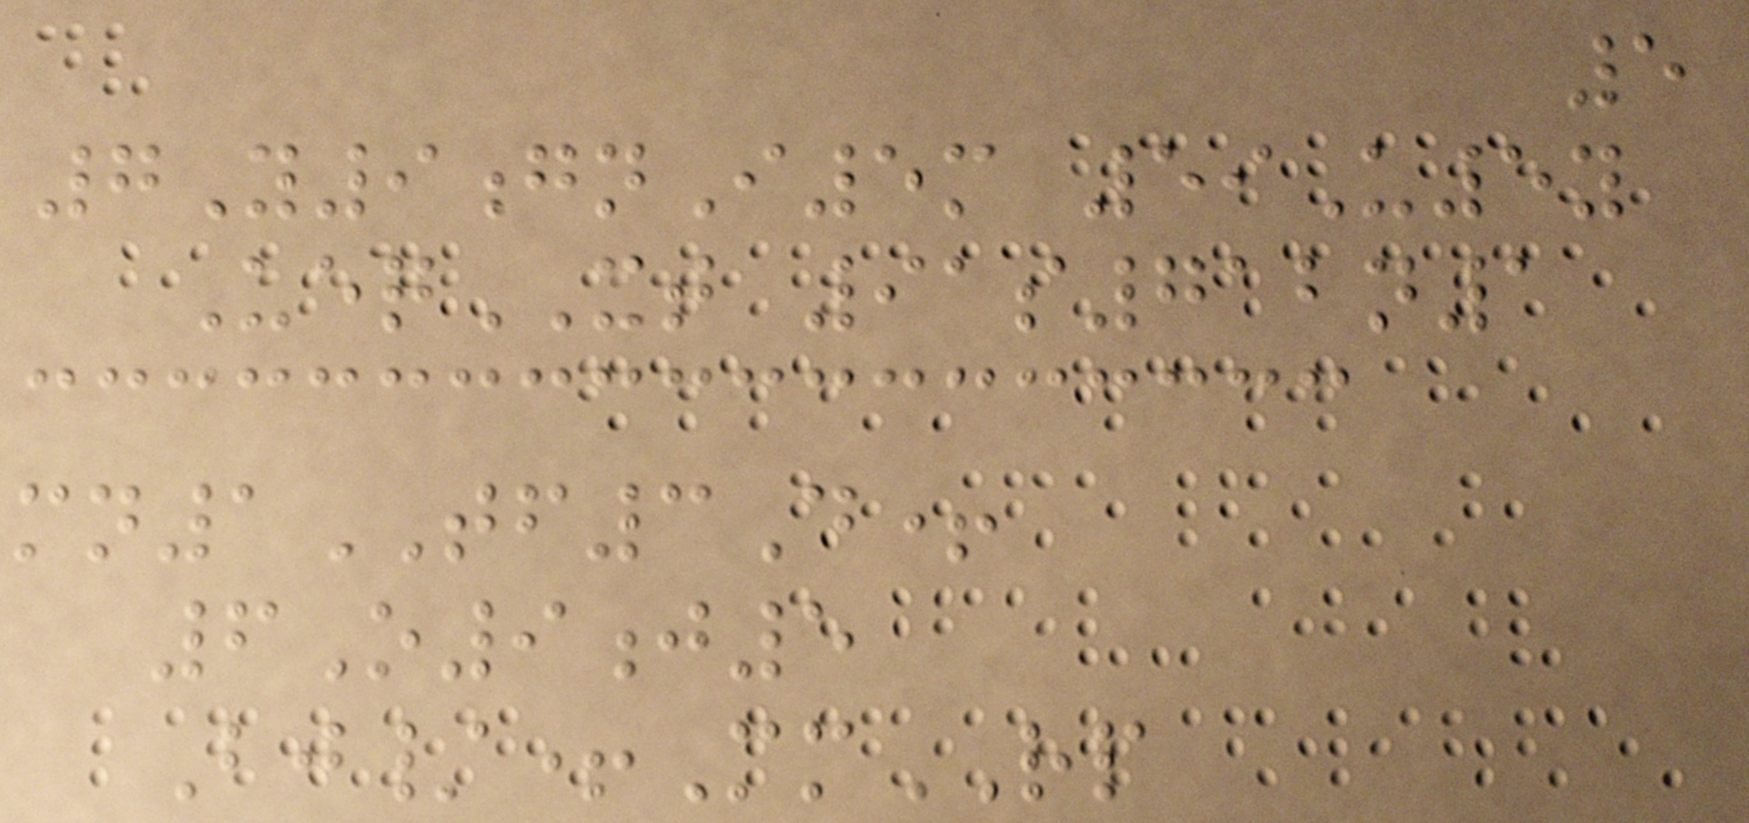5
7Y9gnI5m 59U5y
UeqXT 91s712n1
mn1TF3D+
6O9j5
Bj/+MmRP
